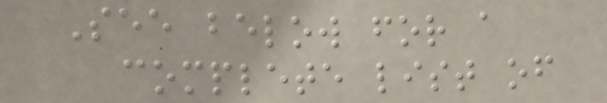See below for a
complete list of
